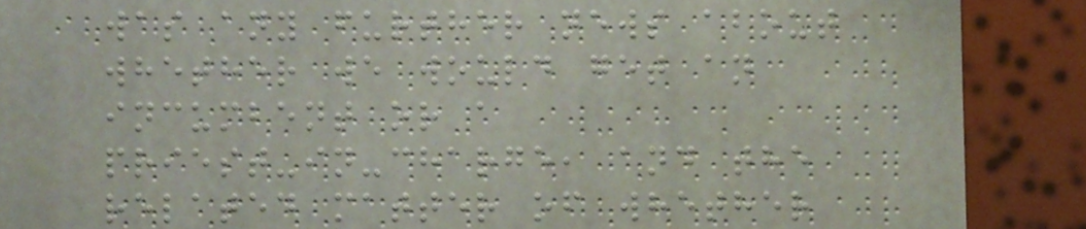was any further news about
whether we would get an
incumbent or a
priest-in-charge, and the
related matter of whether
